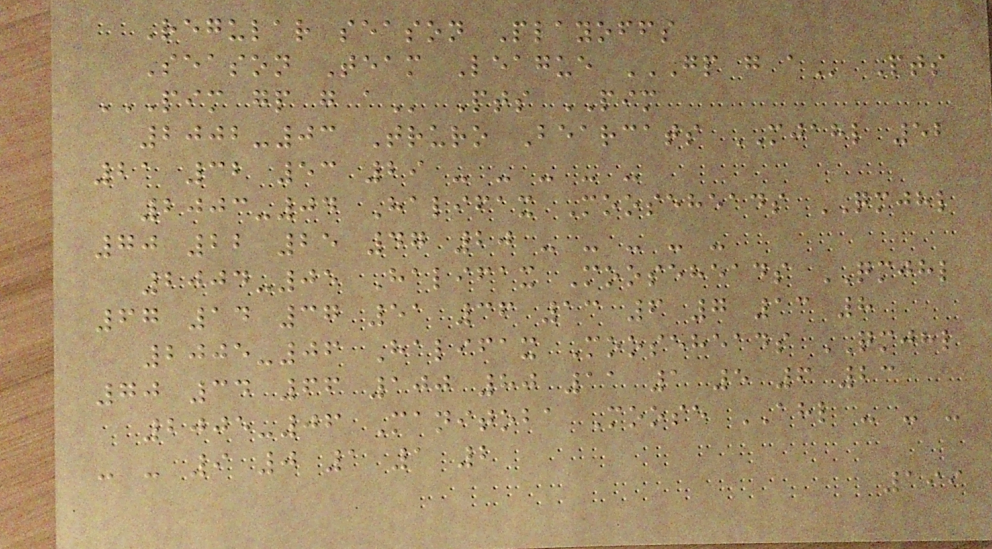Regular season Playoffs
Season Team League GP G A Pts
PIM GP G A Pts PIM
2002-03 Truro Bearcats MJAHL 52
21 32 53 29 - - - - -
2003-04 Halifax Mooseheads QMJHL
70 22 25 47 20 - - - - -
2004-05 Halifax Mooseheads QMJHL
67 14 37 51 36 13 6 7 13 8
2005-06 Halifax Mooseheads QMJHL
70 34 66 100 80 11 1 5 6 23
2005-06 Manitoba Moose AHL - - -
- - 9 0 1 1 2
199
